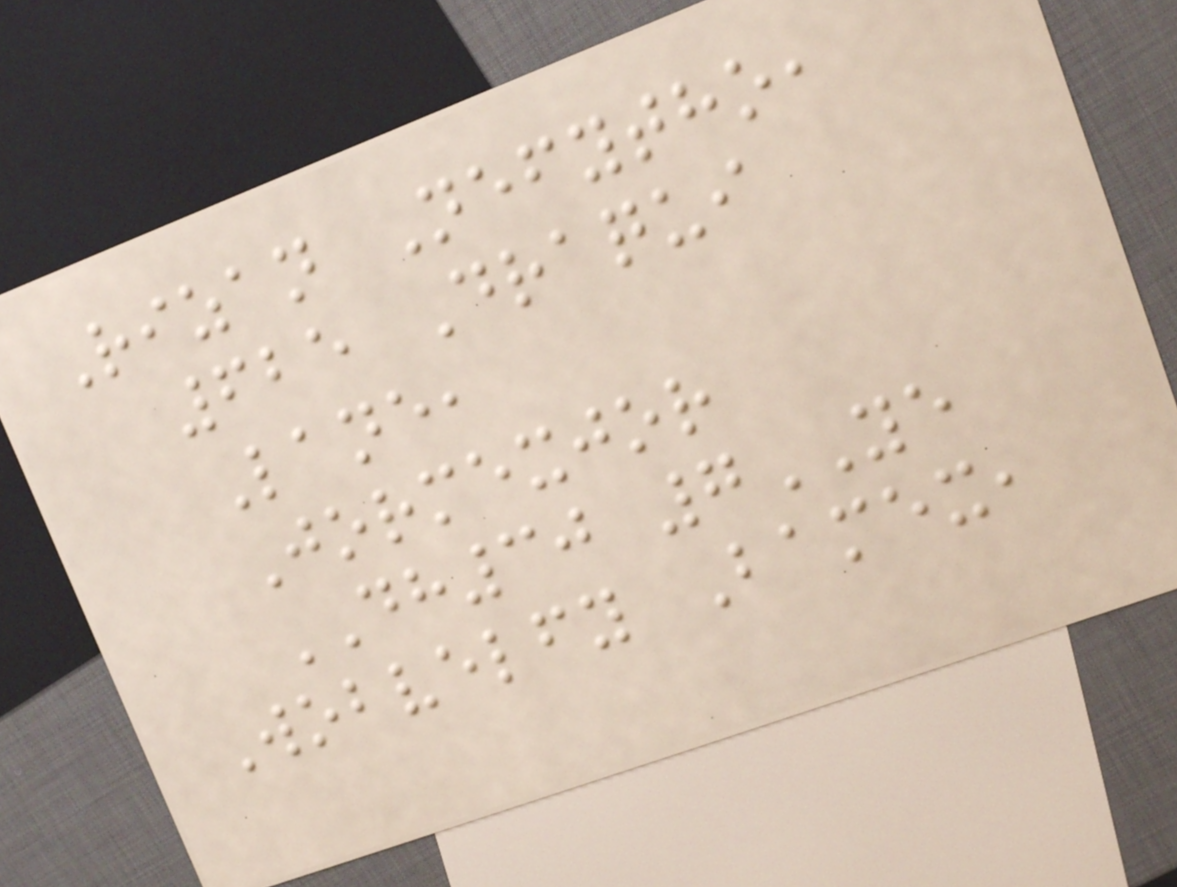Rizan Nefytho,
625 Draqui
Lane,
Jormexjor
DH30 7YE
Wobvelfy Bamex,
